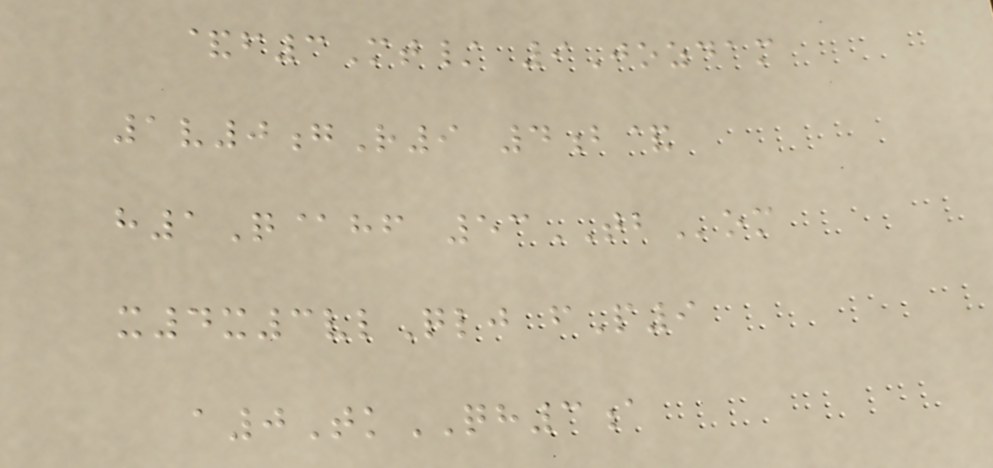&f3Mt/ 9Jozdam
1v0gR9 4b&
h1Q@hf 53TBom
x4x3vlQlj fP9
a0TkQH3a
